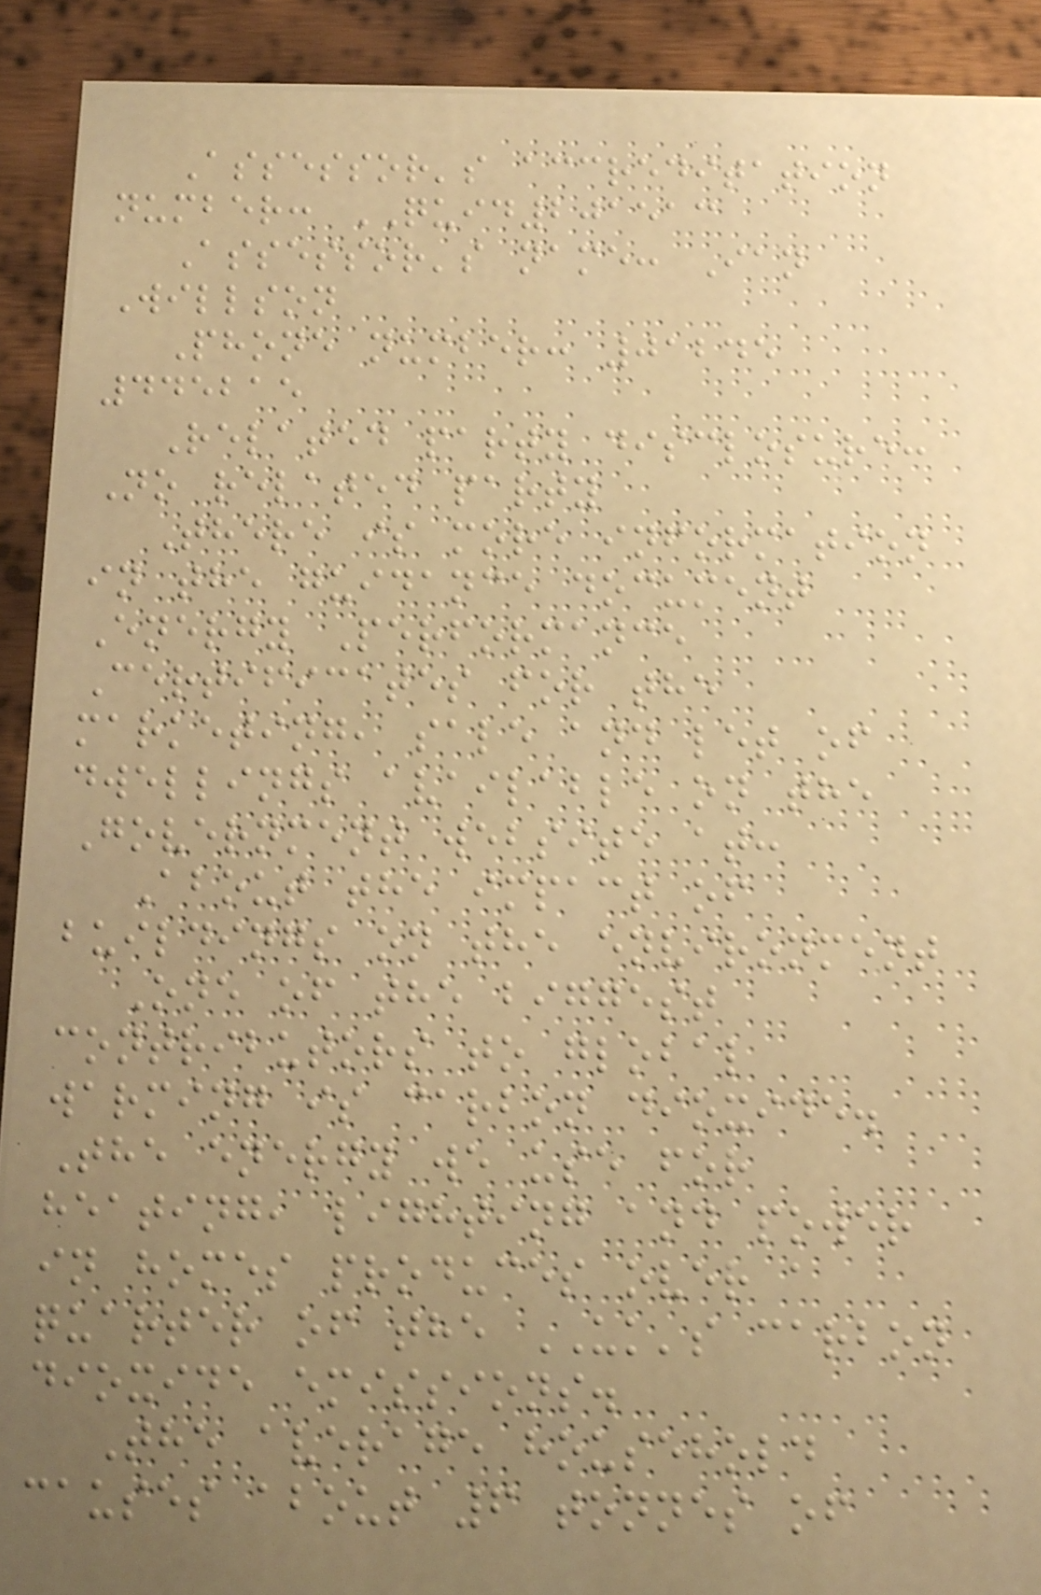Assessor's accreditation
number: QUID201513
Assessor's name: Ian
Willson
Phone number: 01245
445215
Related party disclosure:
No related party
There is more information
in the guidance document
Energy Performance
Certificates for the
marketing, sale and let of
dwellings available on the
Government website at:
About the impact of
buildings on the environment
One of the biggest
contributors to global
warming is carbon dioxide.
The energy we use for
heating, lighting and power
in homes produces over a
quarter of the UK's carbon
dioxide emissions.
The average household
causes about 6 tonnes of
